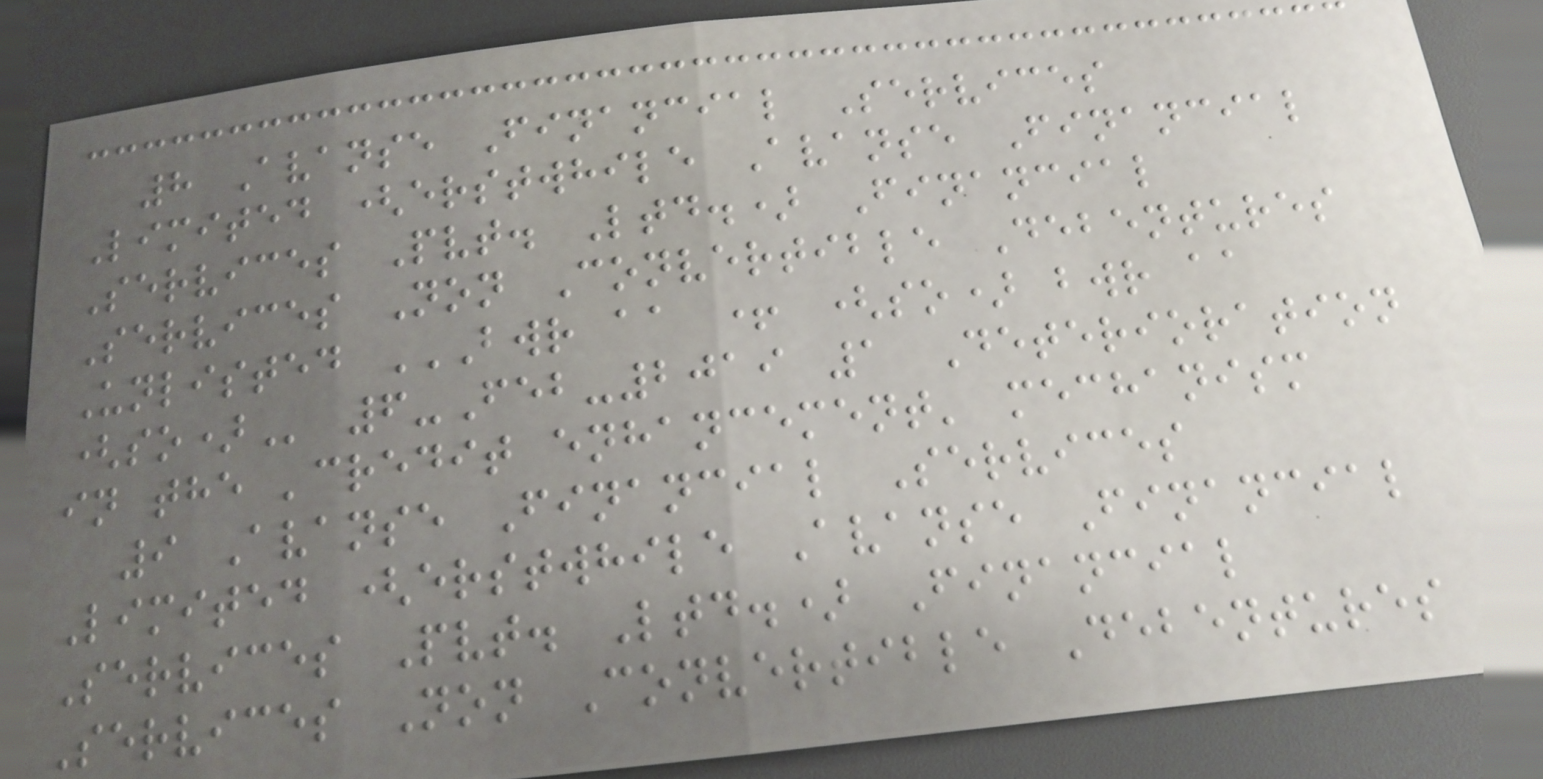8 Avanse Financial Services
Limited (erstwhile Avanse Financial
Services Pvt. Ltd.) Financial
Services Non Convertible Debentures
Unlisted BWR AA + (SO) BWR AA
(SO) 6-Feb-2019 1 Deterioration
in the 'credit enhancement' mechanism
9 Avanse Financial Services
Limited (erstwhile Avanse Financial
Services Pvt. Ltd.) Financial
Services Non Convertible Debentures
